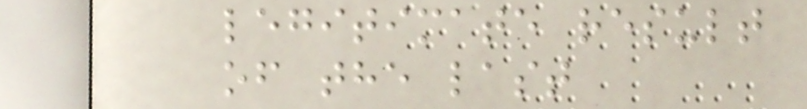legitimate result
of the last
